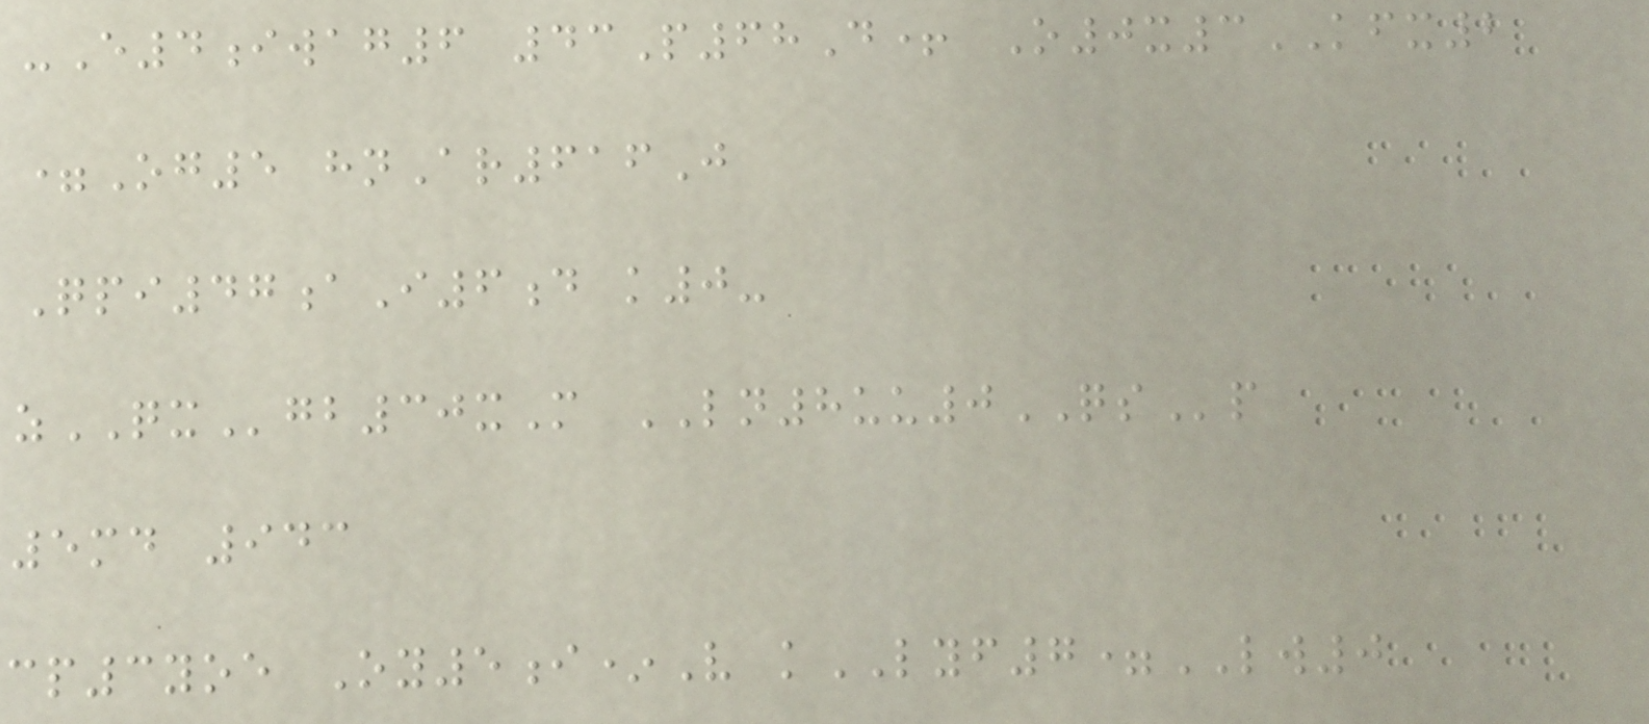-E4iwag6 43P68D+ O0x3KFX2
=Og5 hnAr616J
Qpi47aI6d k0-
zQXgb30xM LN8uu0QSp
5md 943
cp3yoe Oy5i*V kLYF7=LW0
